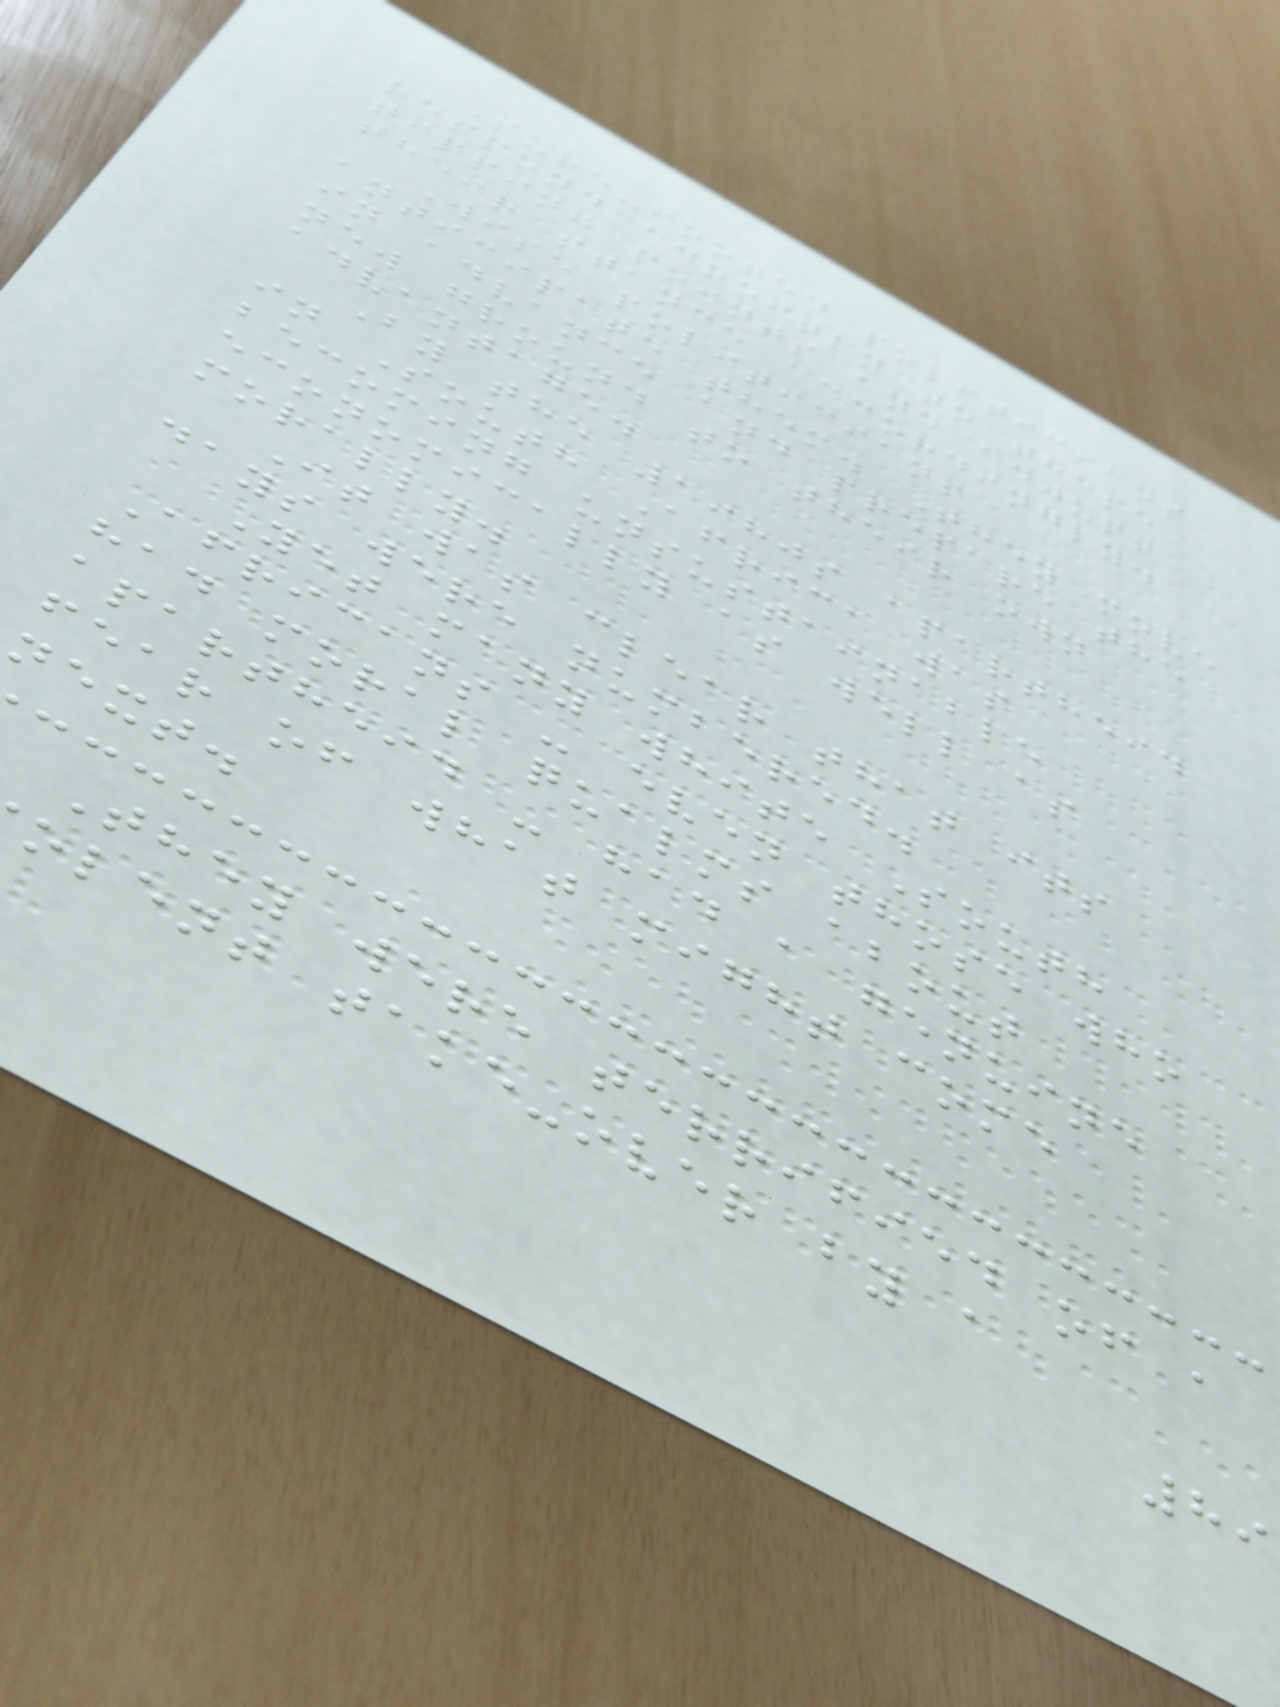Sure-footed politicians
respond adroitly to these
tipping points and adjust
their stance accordingly.
Wise politicians
anticipate them. They move
in advance and prepare the
new ground to their own
advantage.
By the 1980s apartheid
in South Africa was
becoming unsustainable
economically as well as
morally.
It was clear that its
days were numbered.
Yet many white South
Africans - even those who
had moral qualms about
apartheid - had a genuine
fear of what might come
next.
They were terrified of a
olent take-over by a
89
